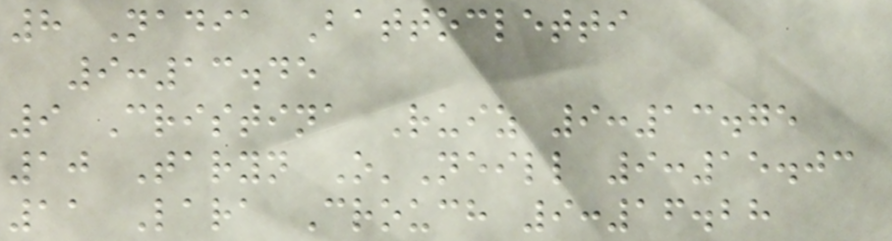8 Nadia Battocletti
9:13.45
9 Cristina Ruiz 9:13.75
10 Taryn O'Neill 9:15.03
11 Lara Crouch 9:16.28
